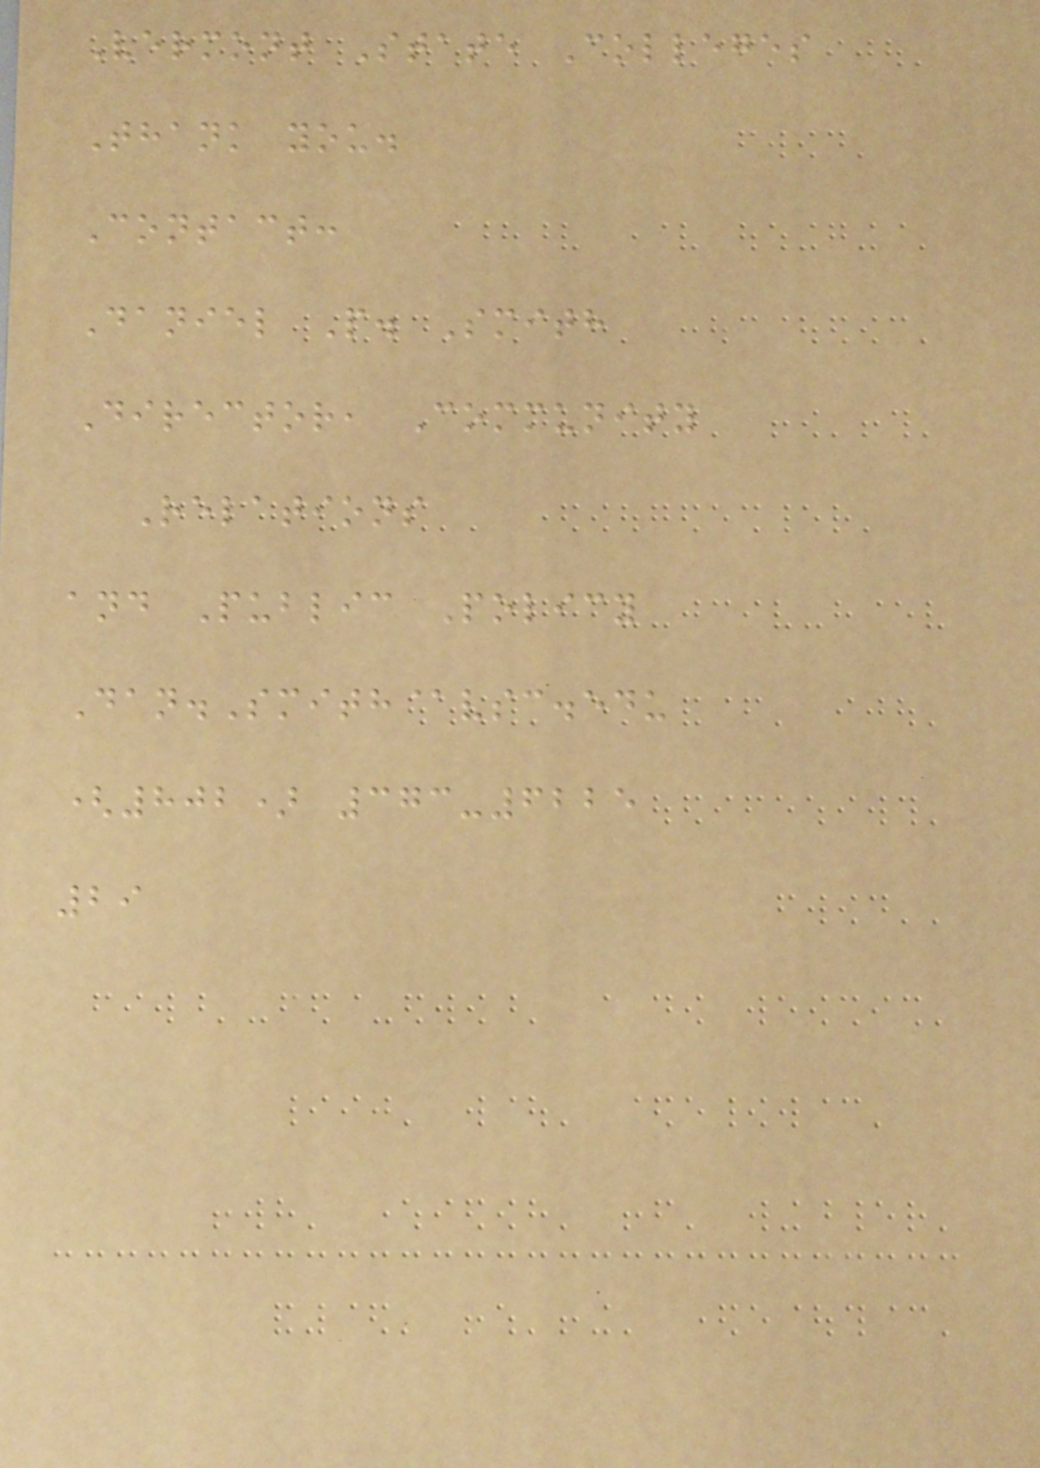Vermont State Colleges
Thank you.
Contact:
Daniel P. Smith
Director, Community
Relations
and Public Policy
Dan.Smith@vsc.edu
(802) 373-6225
29
